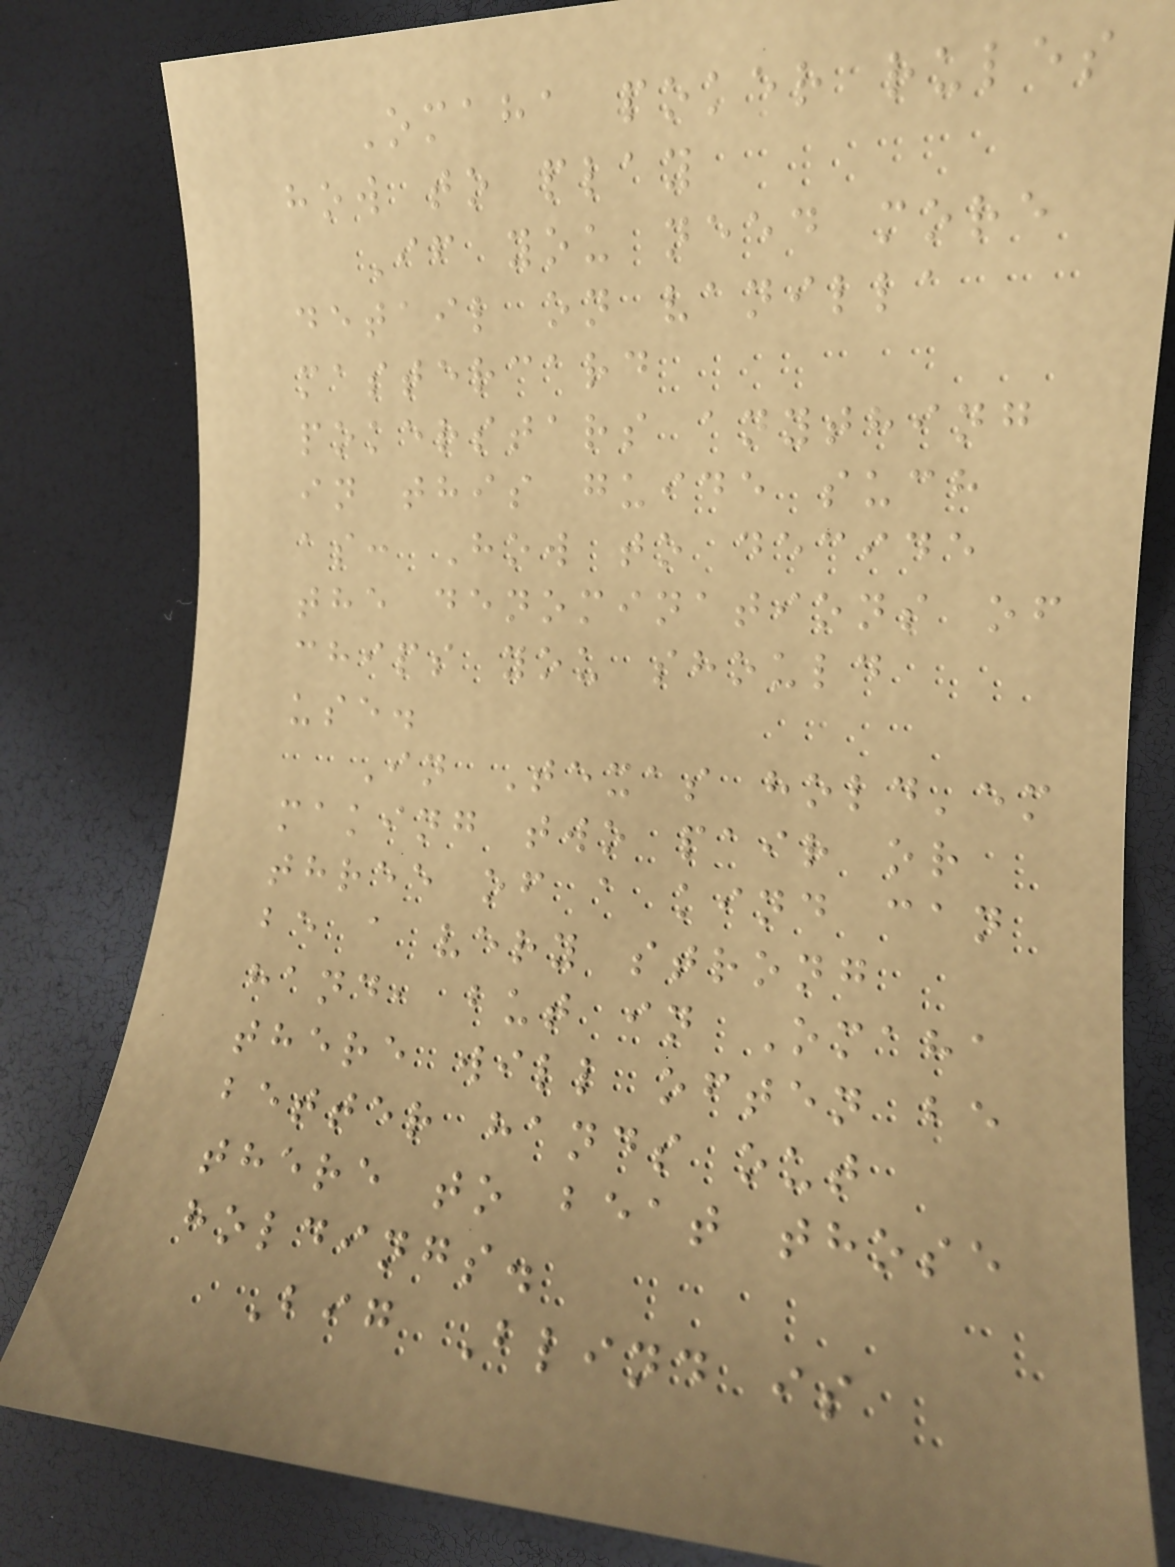Omaha poker rules
how to play
If you need more
detail on vanilla
mastercard
pokerstars anything
in this guide such
as: How to decide
the denominations of
chips you should
use.
In Texas hold'em
making two pair or
three of a kind can
be a very strong
hand, but in Omaha
there will often be
better hands out
there to beat those
holdings.
Big Blind is
